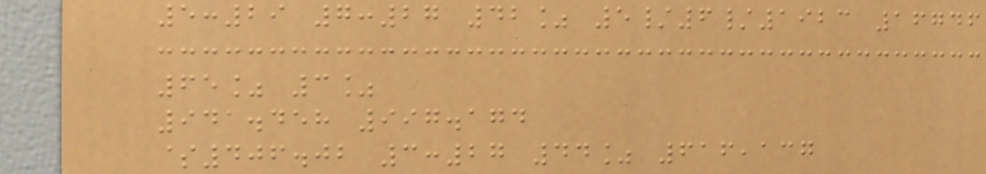5:29 7:27 42% 5/6/1923 16746
65% 3%
941.458 997.174
$406.02 3:27 44% 616,137
